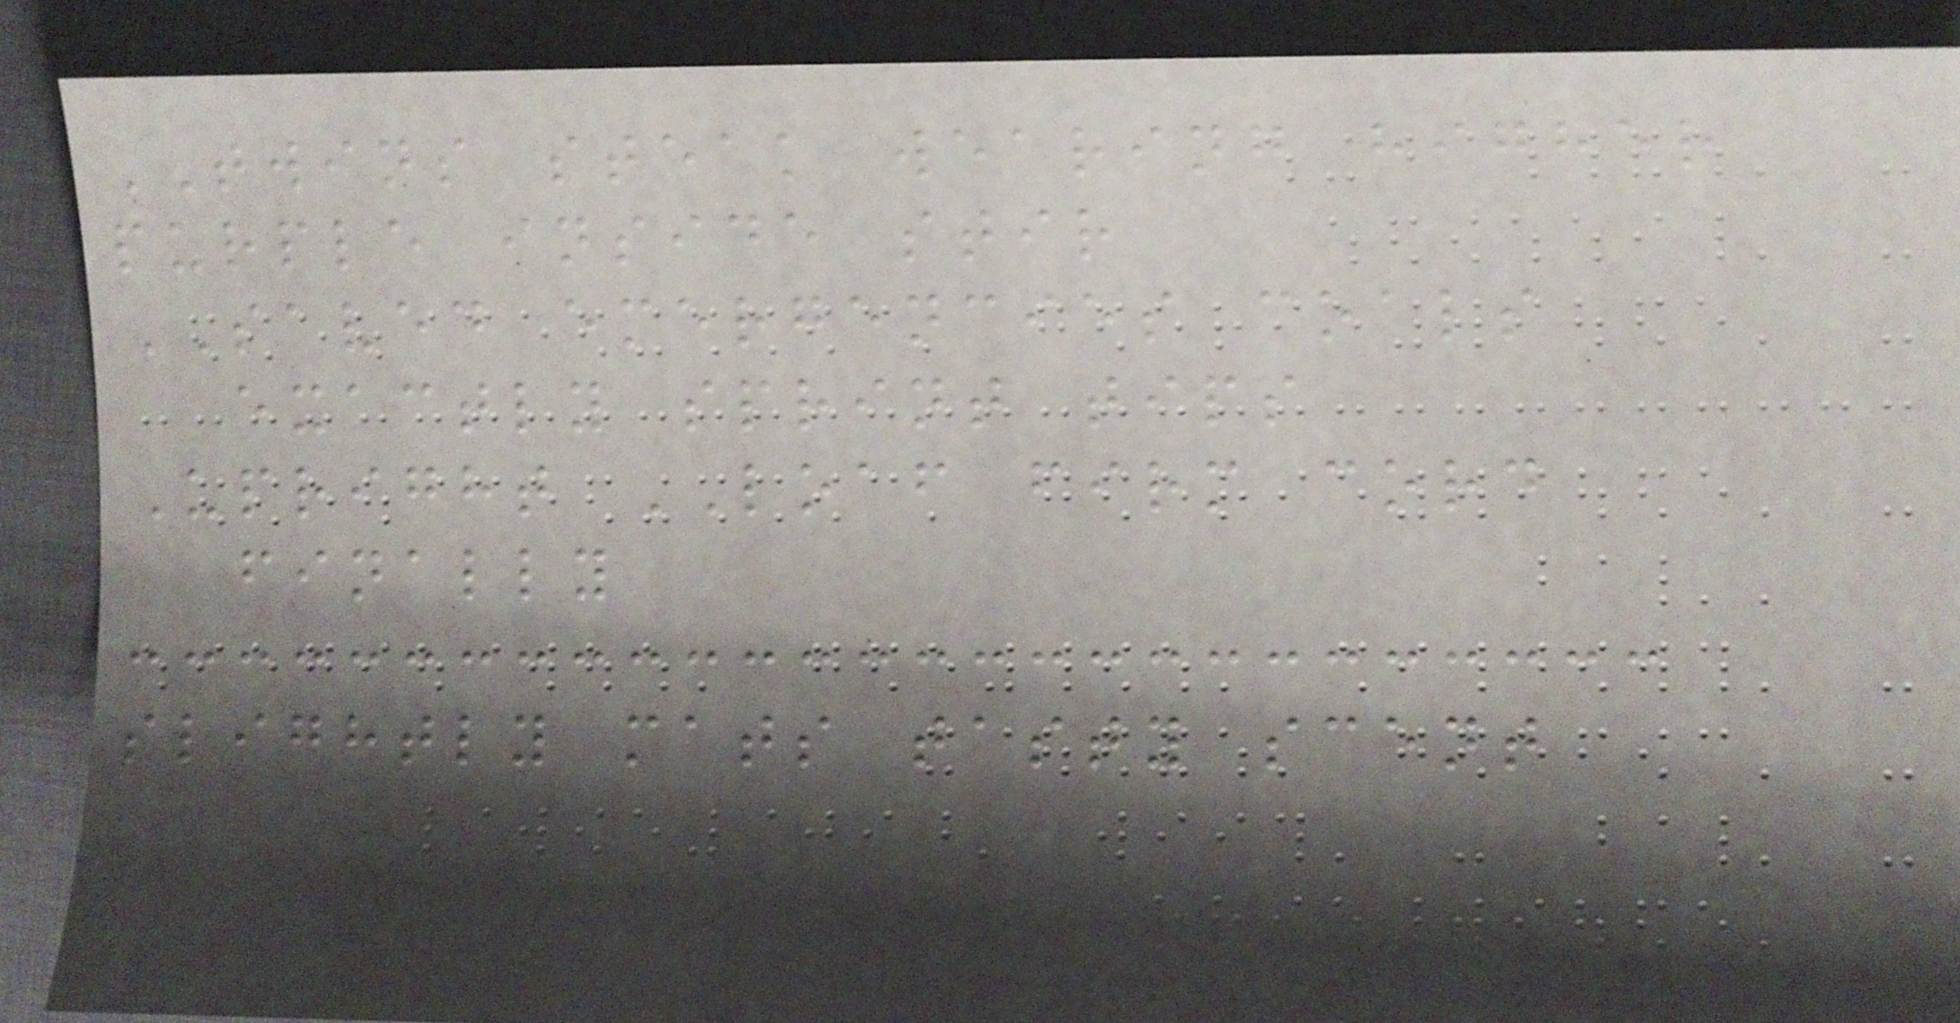TWINS steak wearing higher
purple inside stir
SAVED emergencies coals
exactly sprint tips
Upright LOAF firm cord
finally
slightly mats tasty scent
